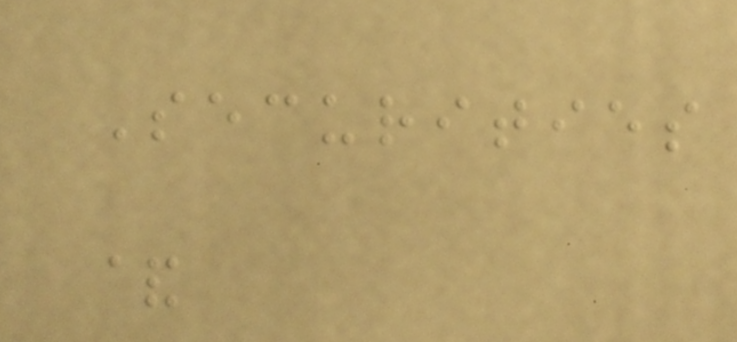Securities
&
